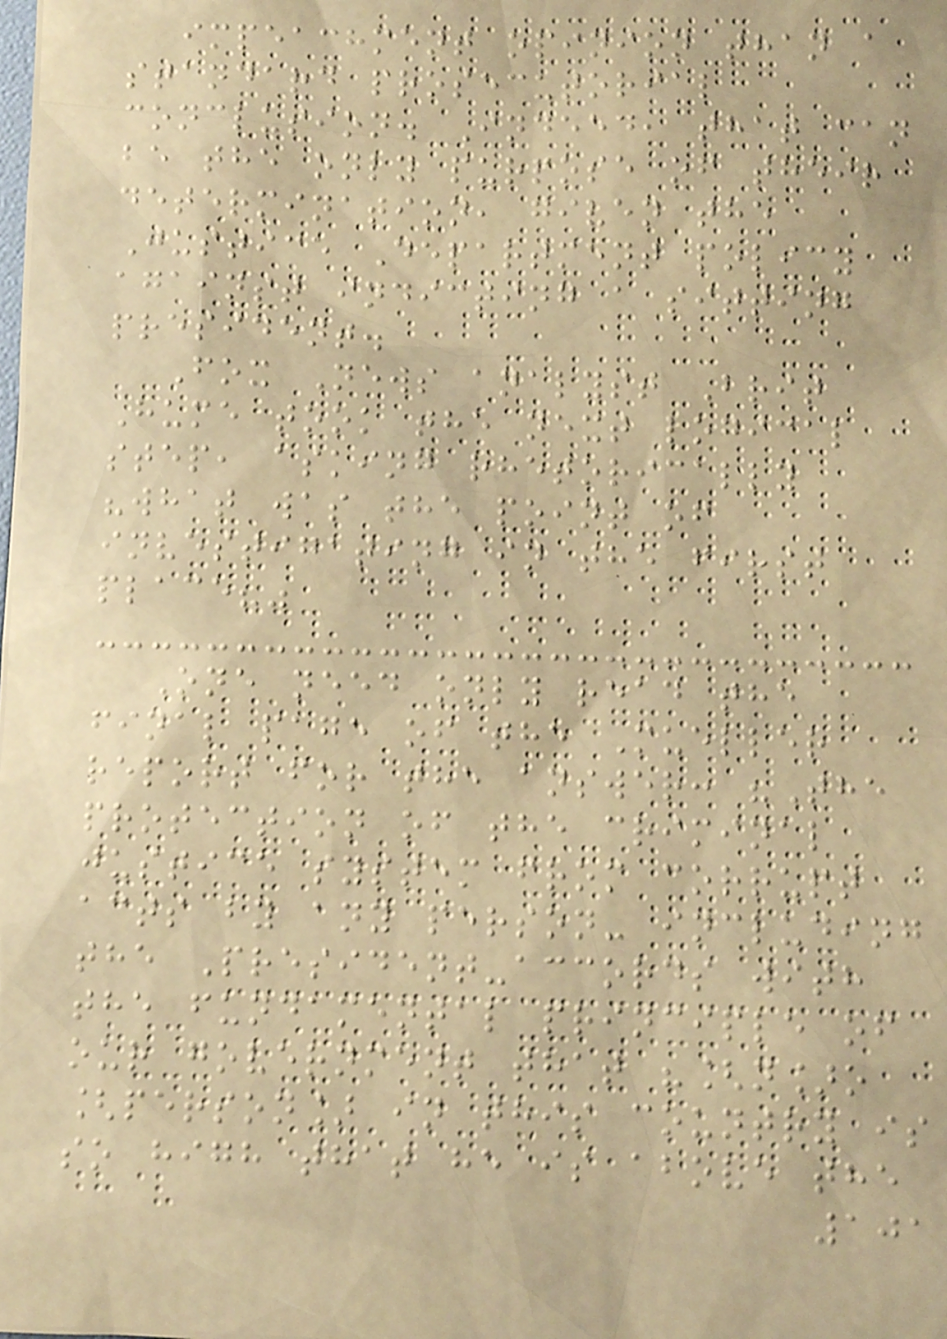impeachment opinion than a
standard prosecutorial
conclusion. Indeed, that can
be the only purpose of their
determination, given the
Justice Department policy
against indicting a sitting
president.
Fox News analyst Brit
Hume took the next logical
step, asking rhetorically
"what was the point of
investigating in the first
place?"
One need only read the
final page of the Mueller
report for the answer: "The
protection of the criminal
justice system from corrupt
acts by any person- including
the President-accords with
the fundamental principle of
our government that "[n]o
[person] in this country is
so high that he is above the
101
